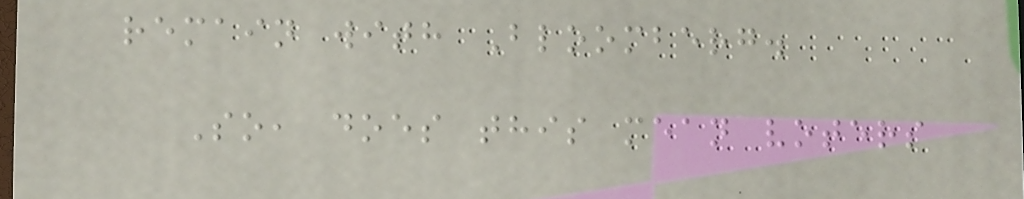remain with Bloomberg.
So, does this mean voters
